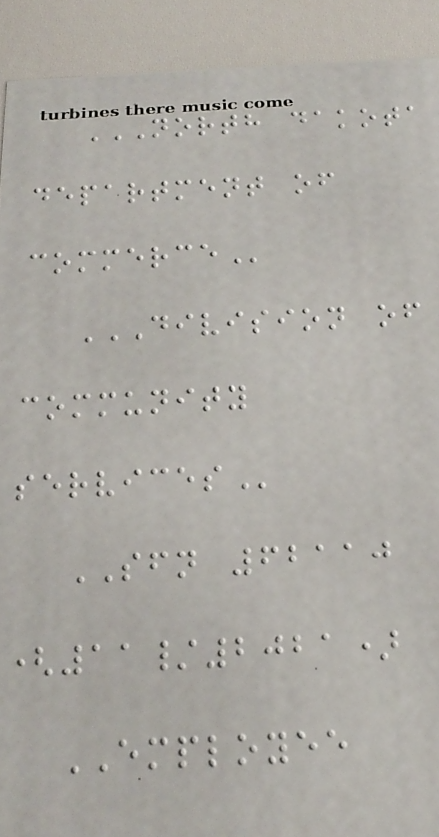NORTH DAKOTA
DEPARTMENT OF
COMMERCE
DIVISION OF
COMMUNITY
SERVICES
SFN 62110
(11/2021)
EMPLOYEE
